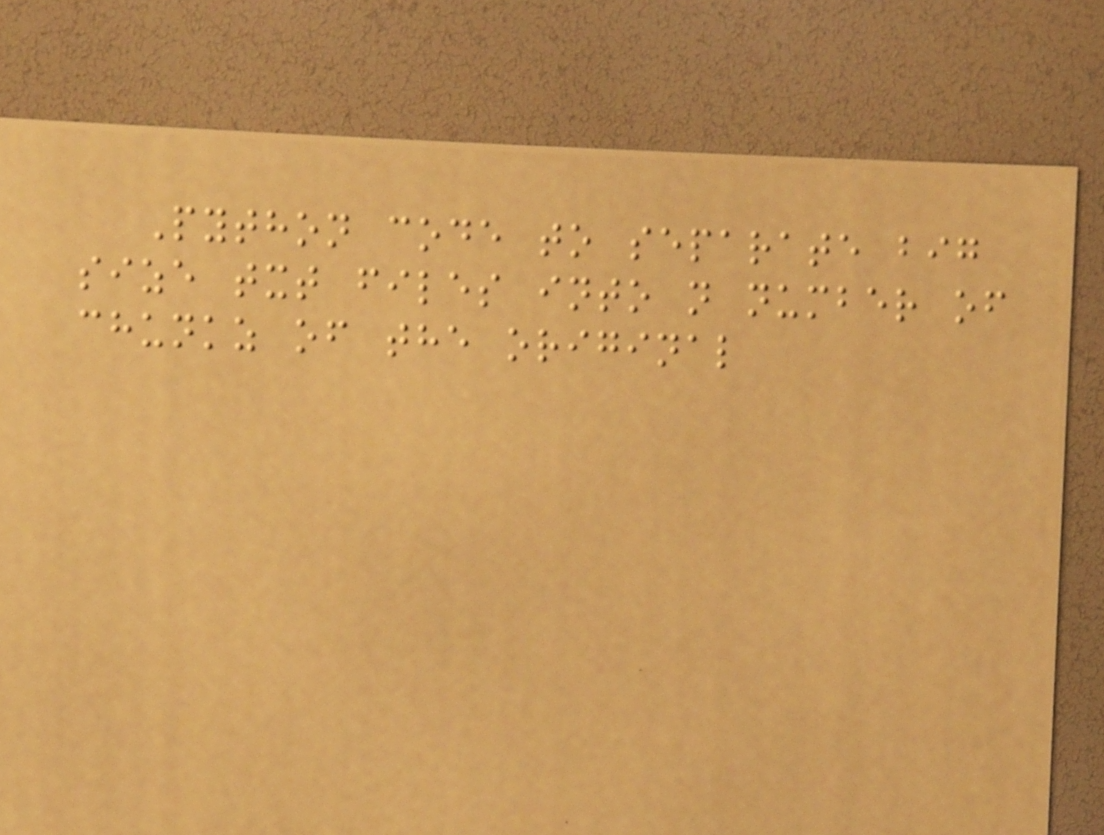Python code to separate big
size txt files into n number of
chunkz of the original
